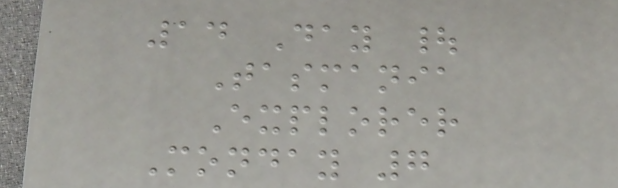14 Day |
Tasmania
Explorer
Monday 7
